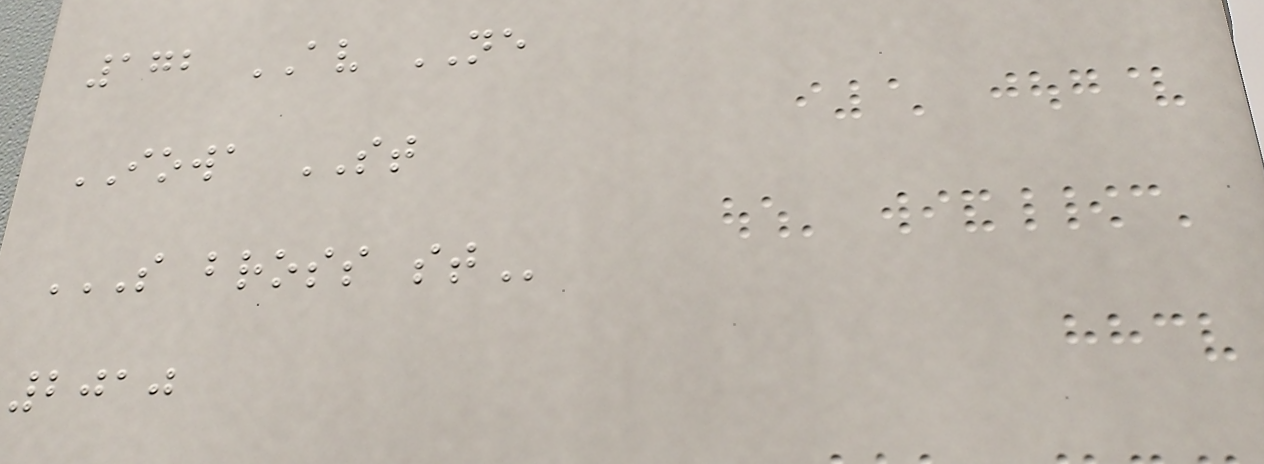172 AV NE
IOWA ST
S BROSS ST
2010
